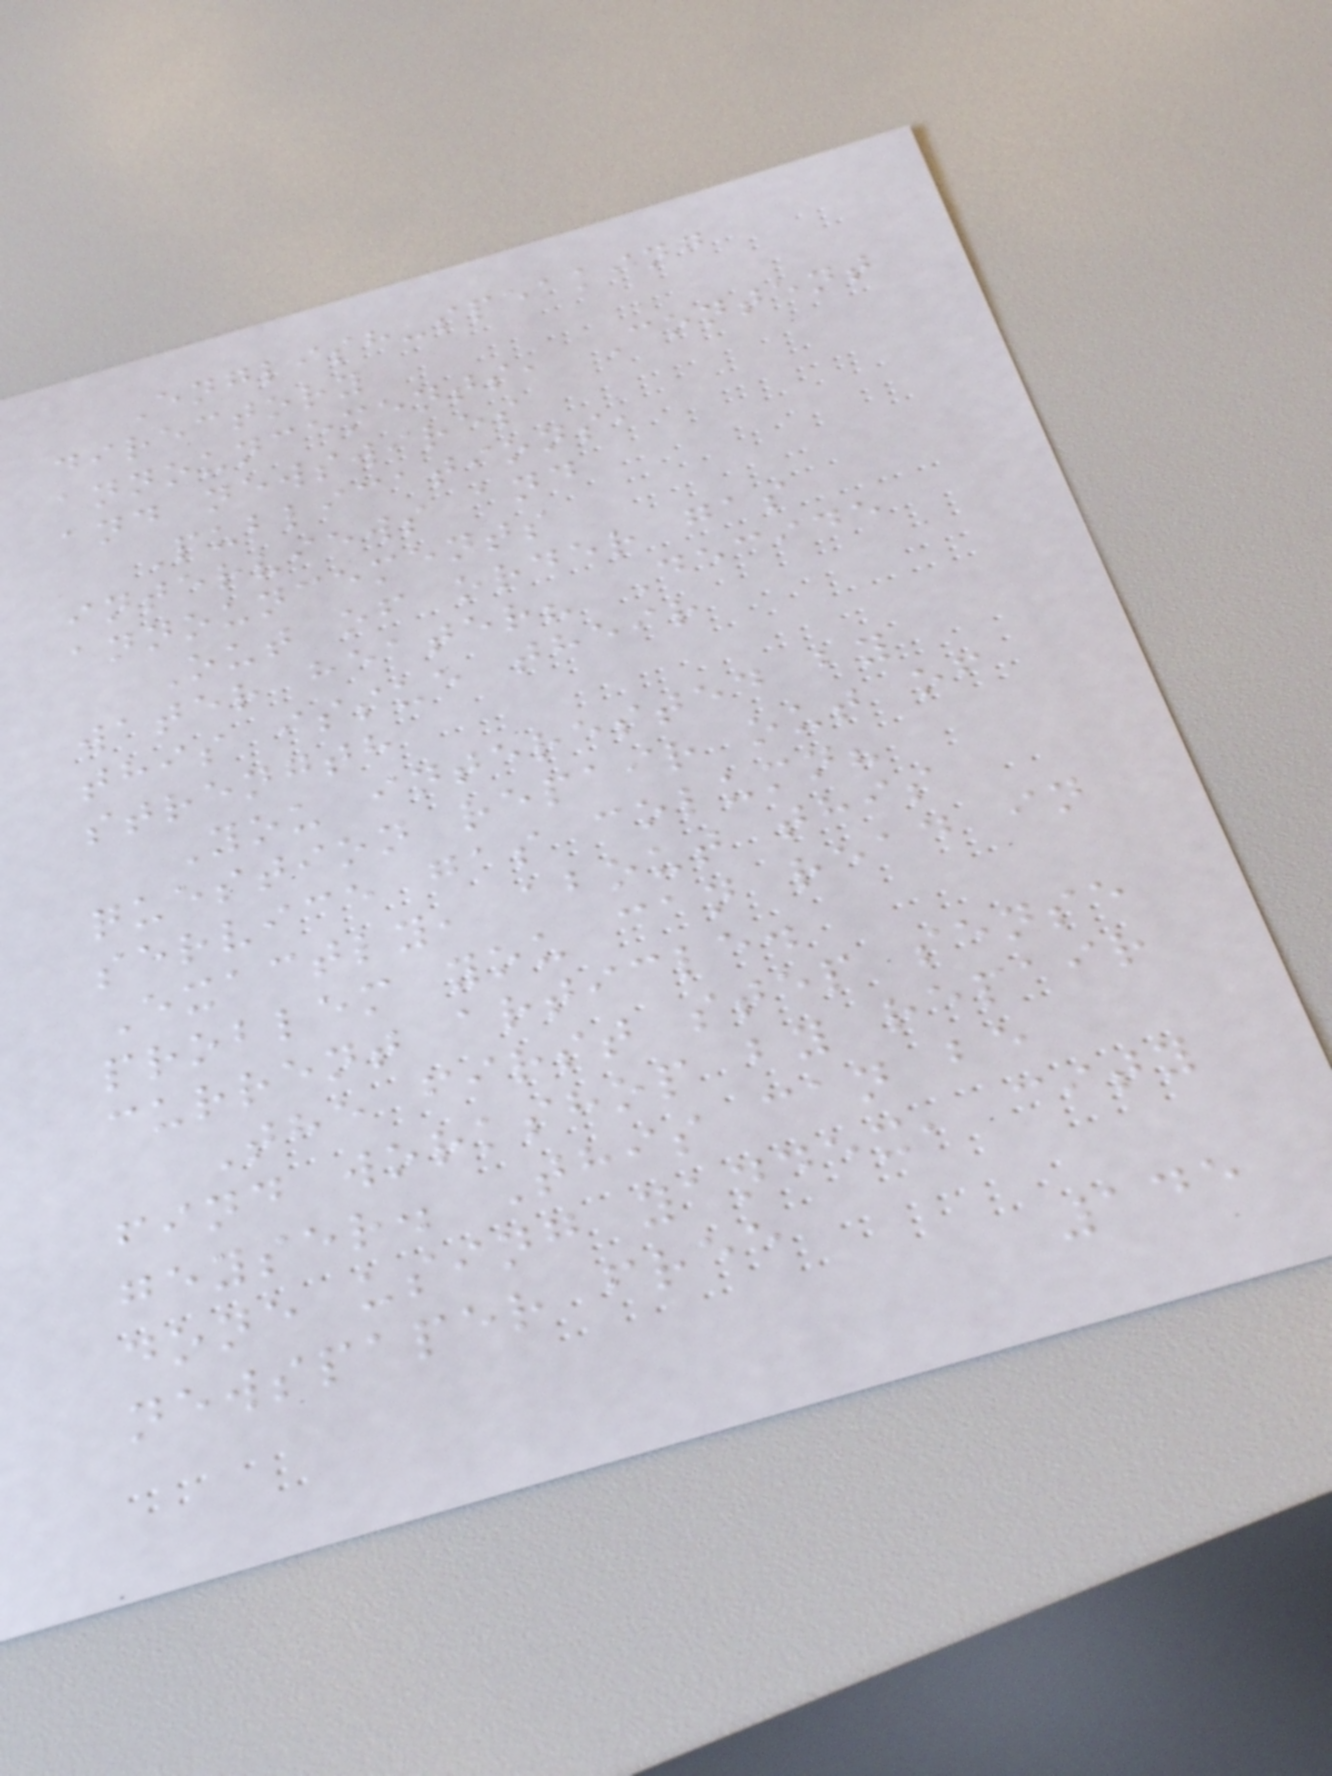English-speaking
directory
announcements, Content
and newswires
Publications,
interviews and
announcements
Out of order gas
water heater? Decide
this issue their
strength
You interested by
question repair out of
service gas column?
Exactly, about this
problem you can read in
current article.
The first step sense
find workshop by repair
geyser. This can be
done using yandex, city
newspaper free
145
